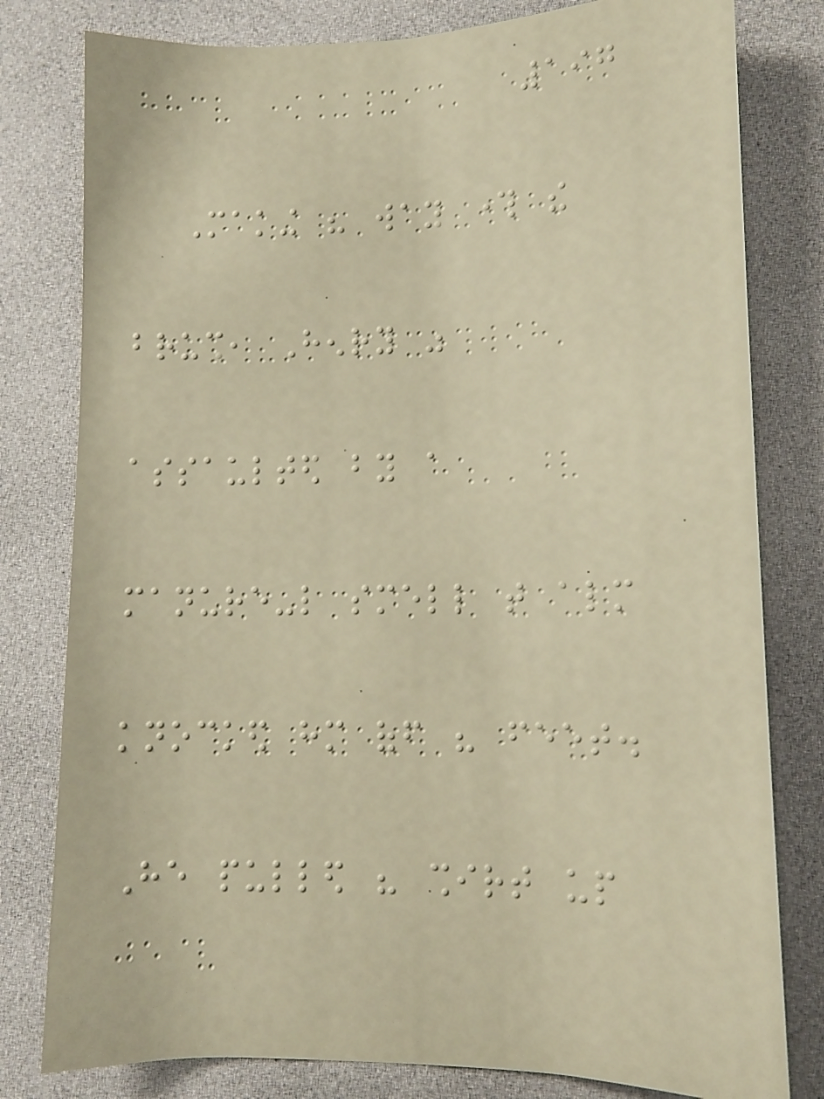197
Making his way through the
brush, Henry was
assaulted by a
manure-like smell that almost
knocked him off his feet.
He pulled his shirt up
